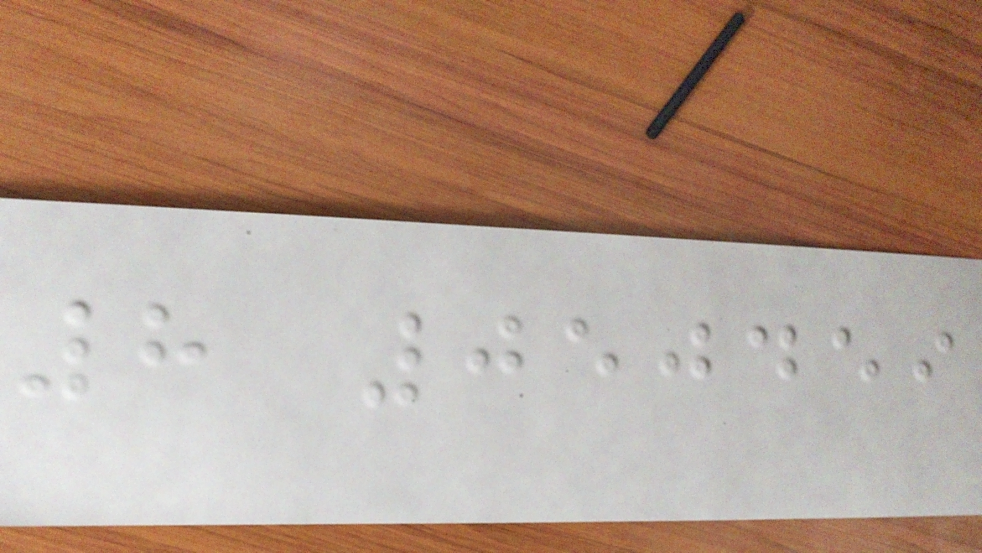8 050459
